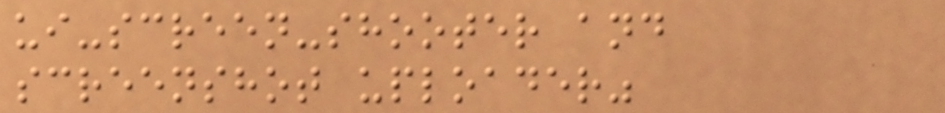ui-screen-shooter and
screenshot uploader"
